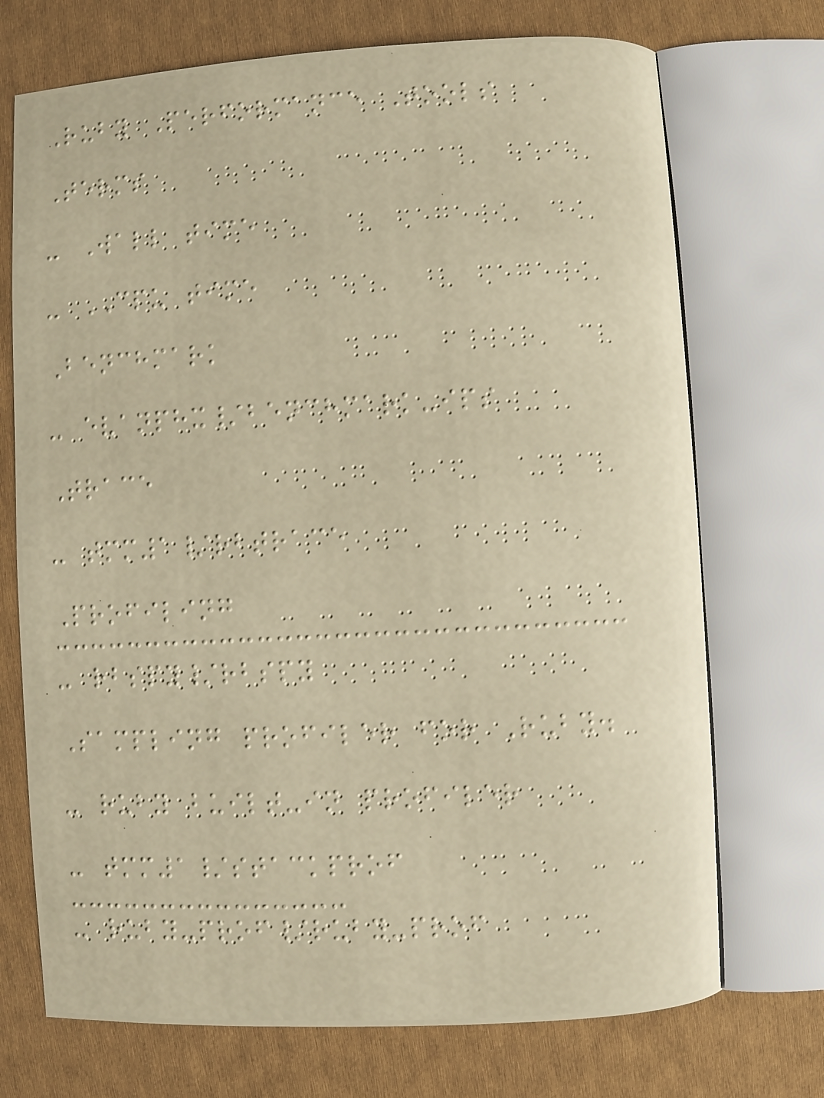Ruby Performance Tools
Terms
- Wall time
- CPU time
Benchmark
- evanphx/benchmark-ips
Trace
- tmm1/rbtrace
Profiling
- rbspy/rbspy
Sampling profiler for Ruby.
- ruby built-in profiler
- tmm1/stackprof
- ruby-prof/ruby-prof
